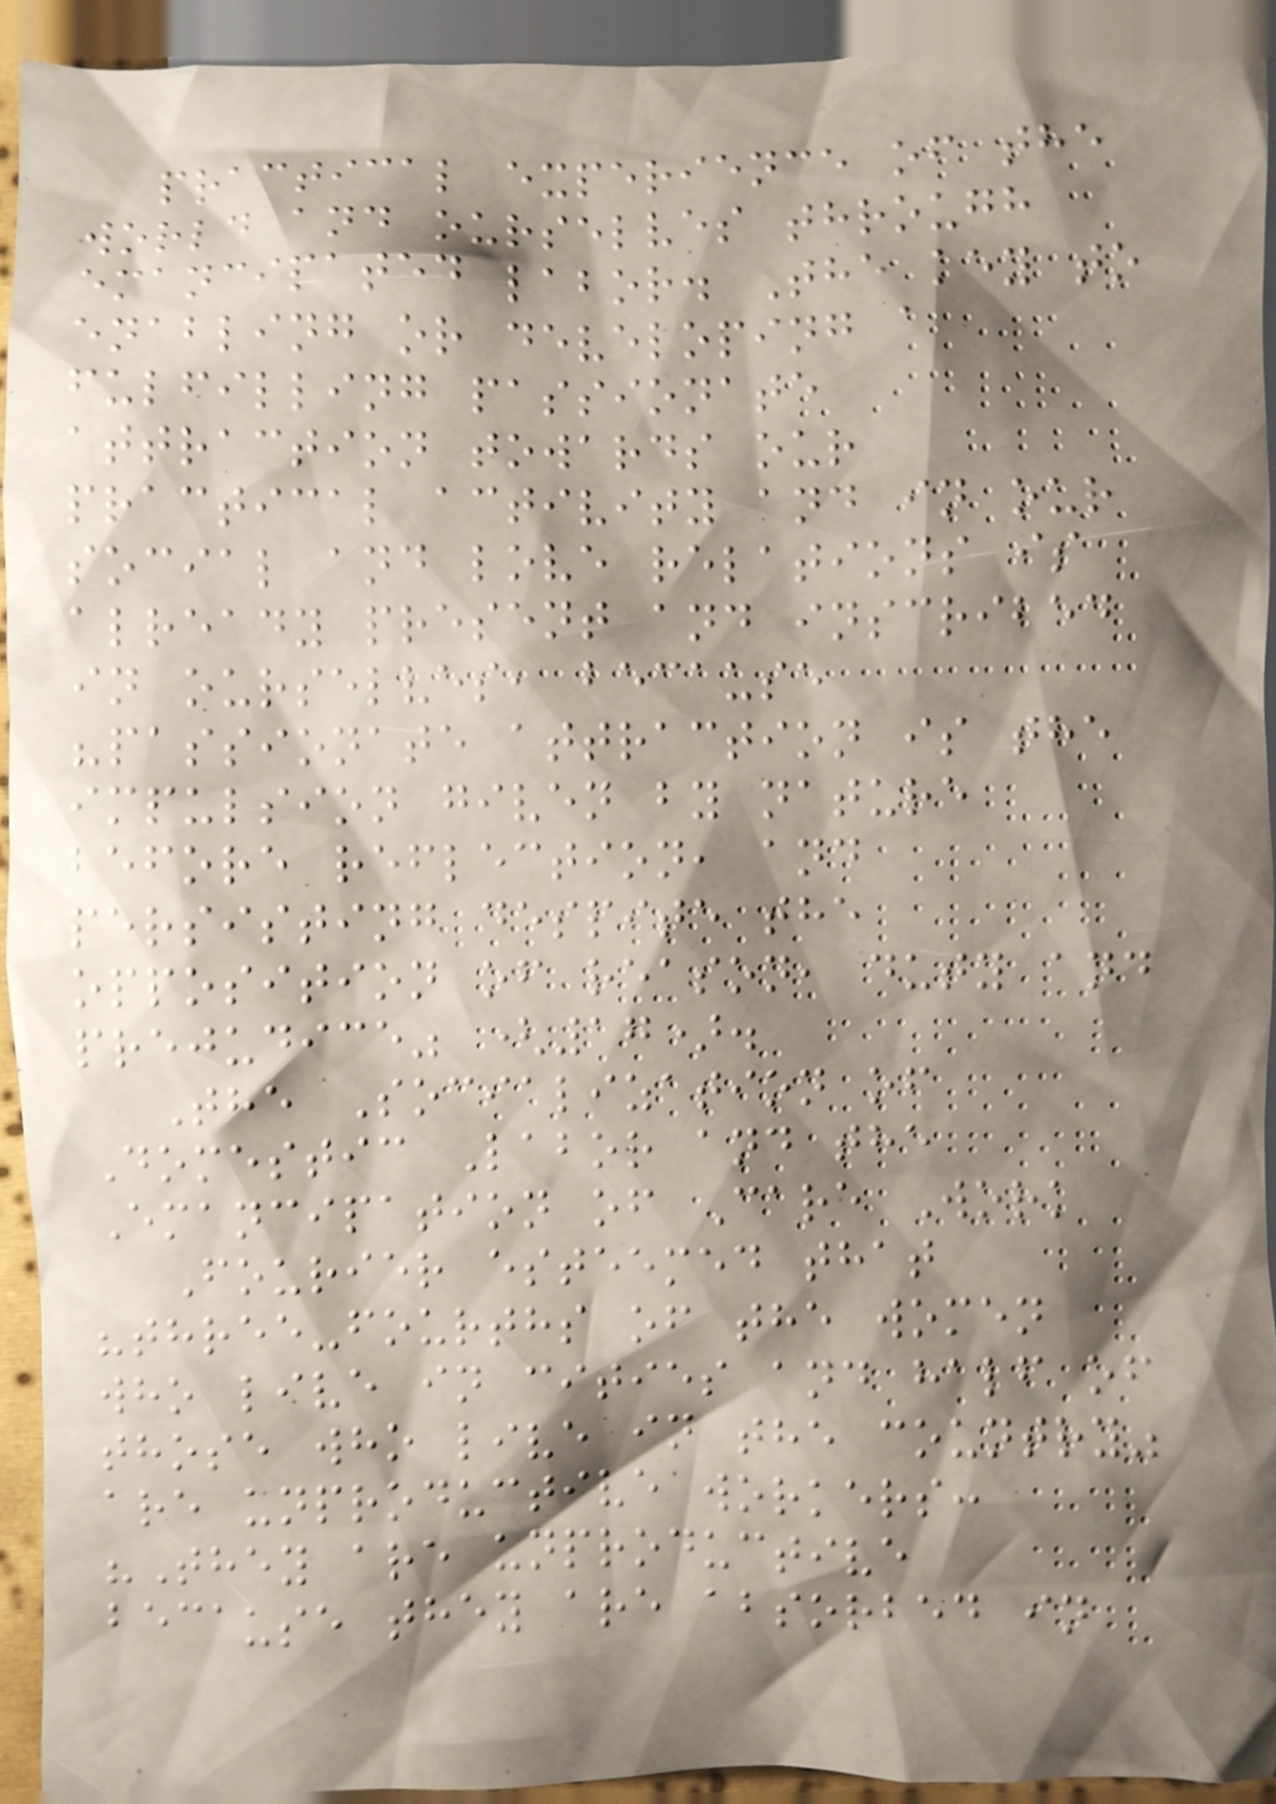practical experience of the
world and ourselves through
emancipated labor. The key to
enabling or developing a
fulfilling passionate
attraction towards our
practical activity and in our
social and love relations is
already present and inscribed
in ourselves, because
"passionate attraction is the
impulsion given by nature
before reflection, and
persisting despite the
opposition of reason, duty and
prejudice" (17).
The Socialization of
Domestic Labor and the
Emancipation of Care Work
Fourier esteemed that
"three-fourths of the women
who live in cities and half of
those who live in the country"
are unproductive workers:
"They are unproductive
because they are absorbed in
